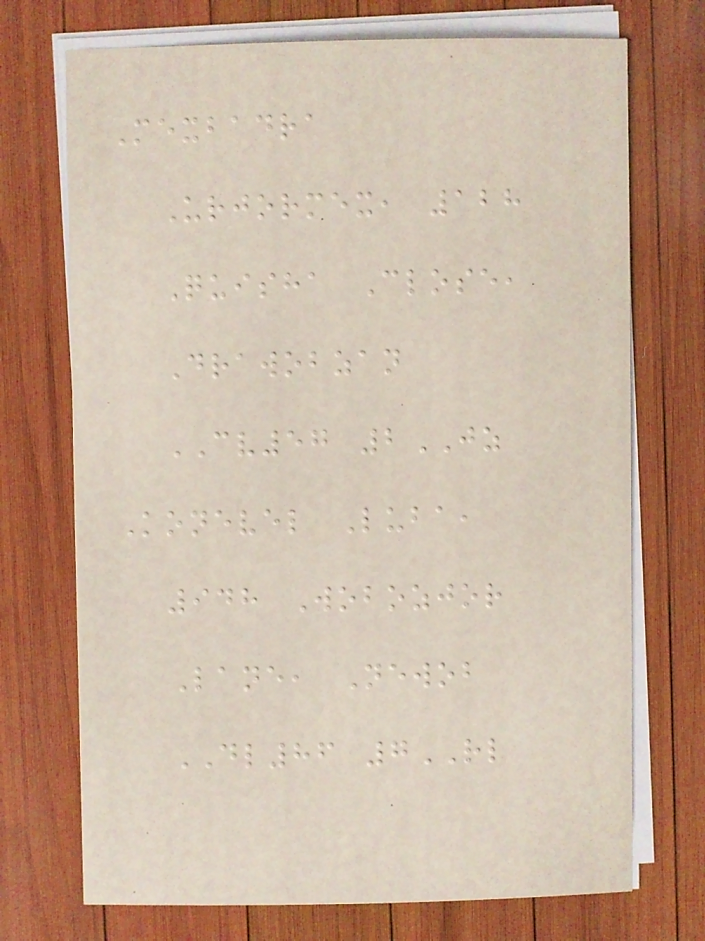Mexbadra
Urjormex, 128
Quisha Close,
Drawobzan
CV57 2JZ
Konevel Luba,
948 Wobozjor
Lane, Newob
DL86 7RL
